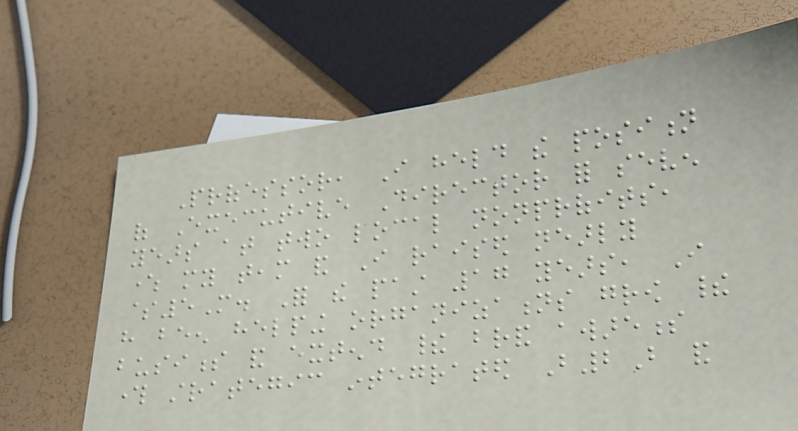Professor, I held the position
of Executive Director for seven
years at two local nonprofits,
where my team and I raised nearly
$5M. For the past 17 years, I
have been helping organizations grow their
business and extend their brand awareness
through strategic integrated B2B and
